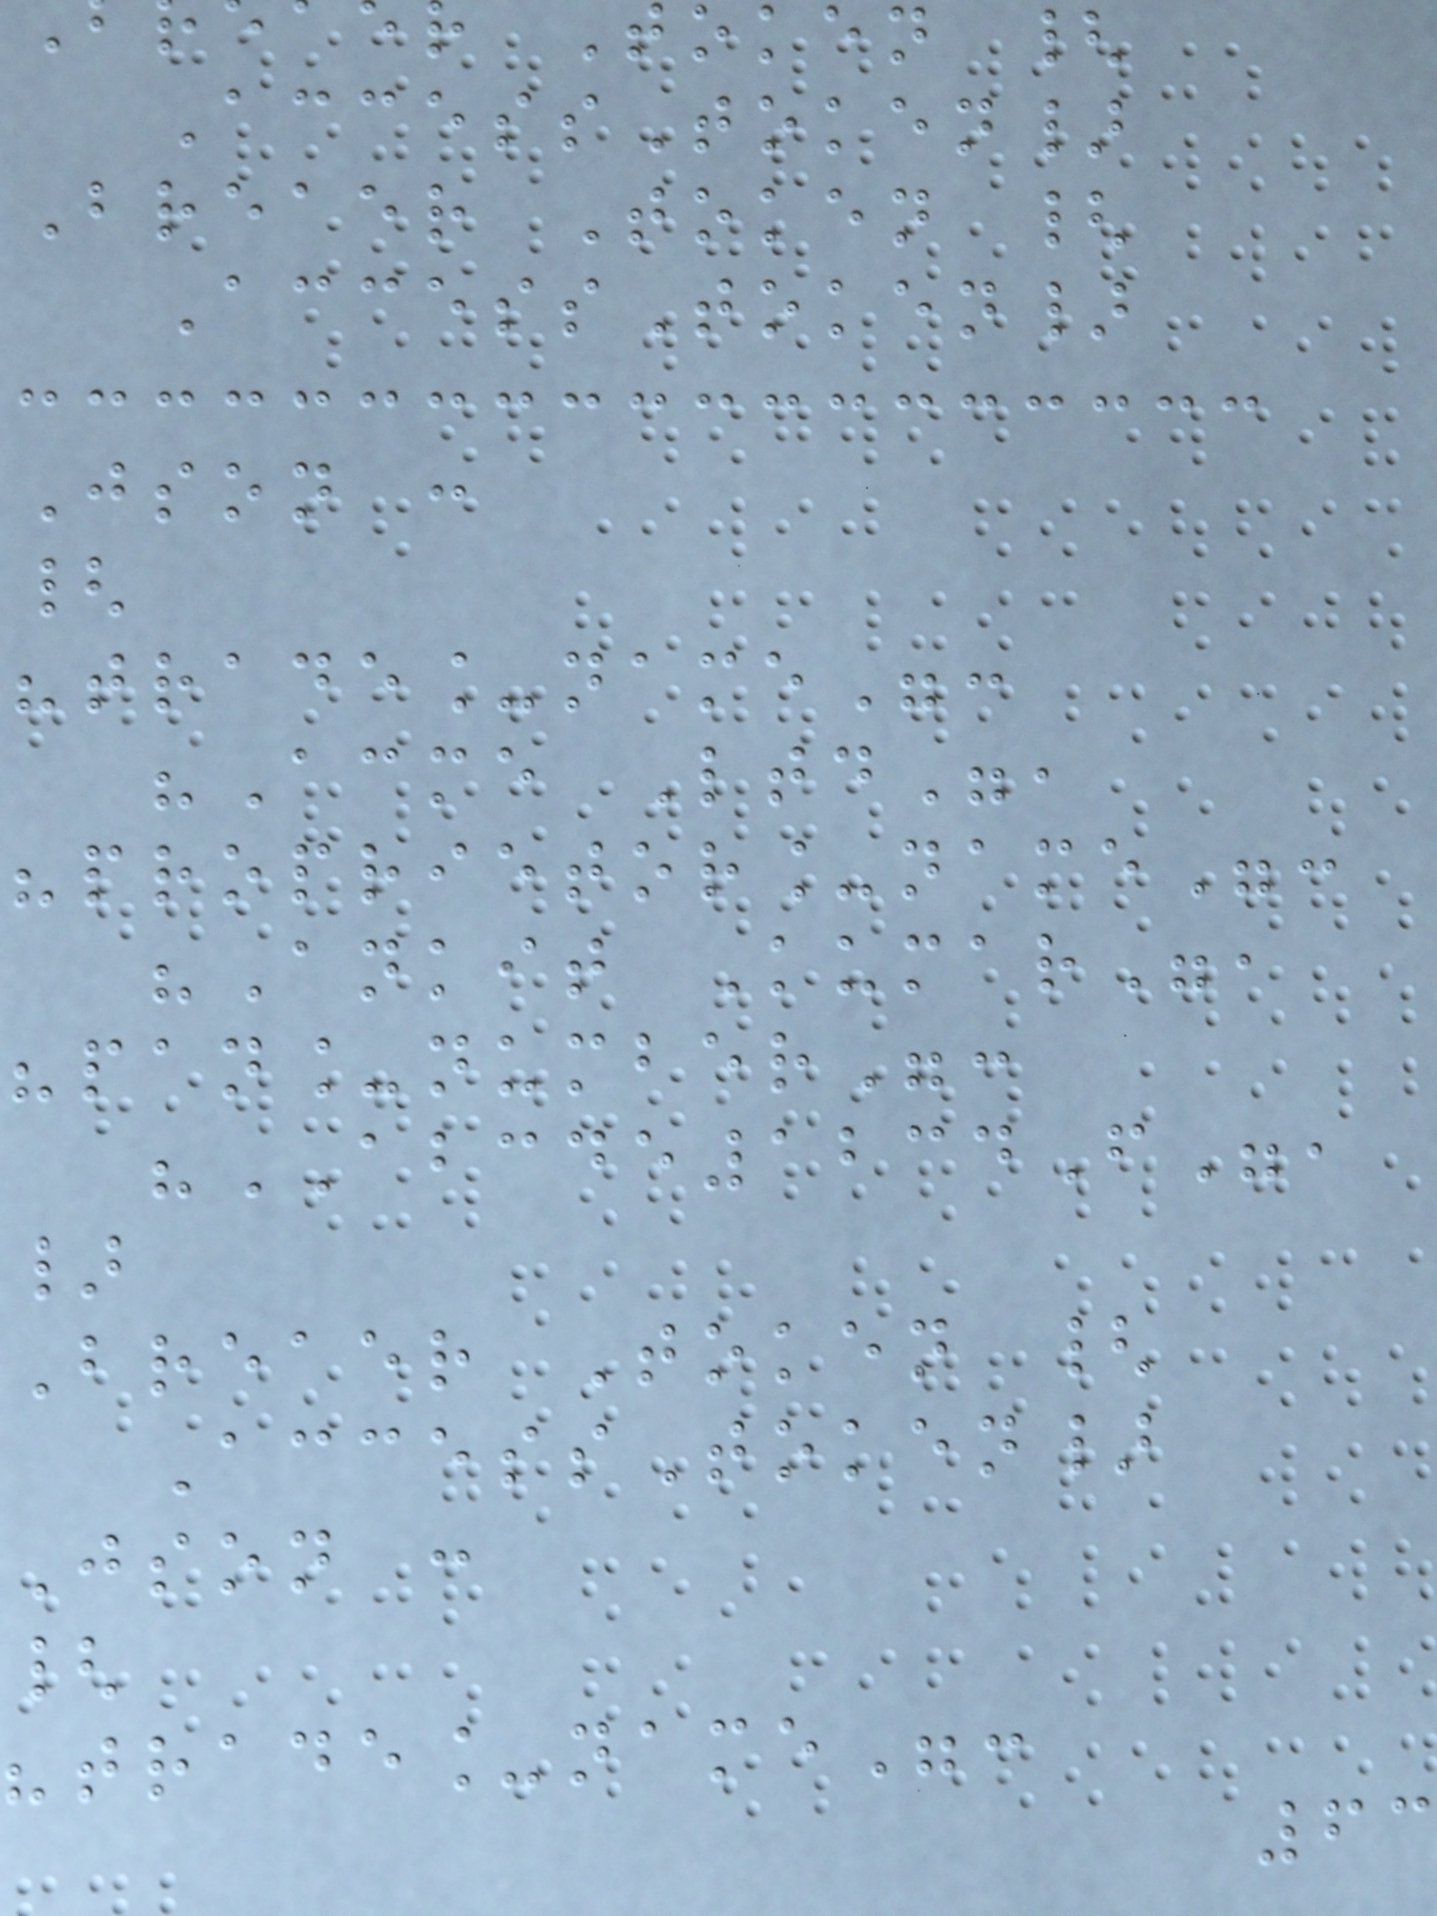token {
AccessToken}
Breaer Token {
AccessToken}
Json :
{
"trade_name":
"Acme Ltd",
"proprietor_name":
"Ankit Kumar",
"pan_number":
"ABCDE1234F",
}
Breaer Token {
AccessToken}
Json :
{
"trade_name":
63
